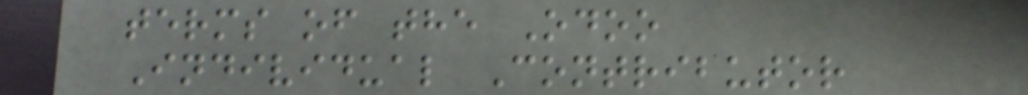terms of the Odoo
Individual Contributor
